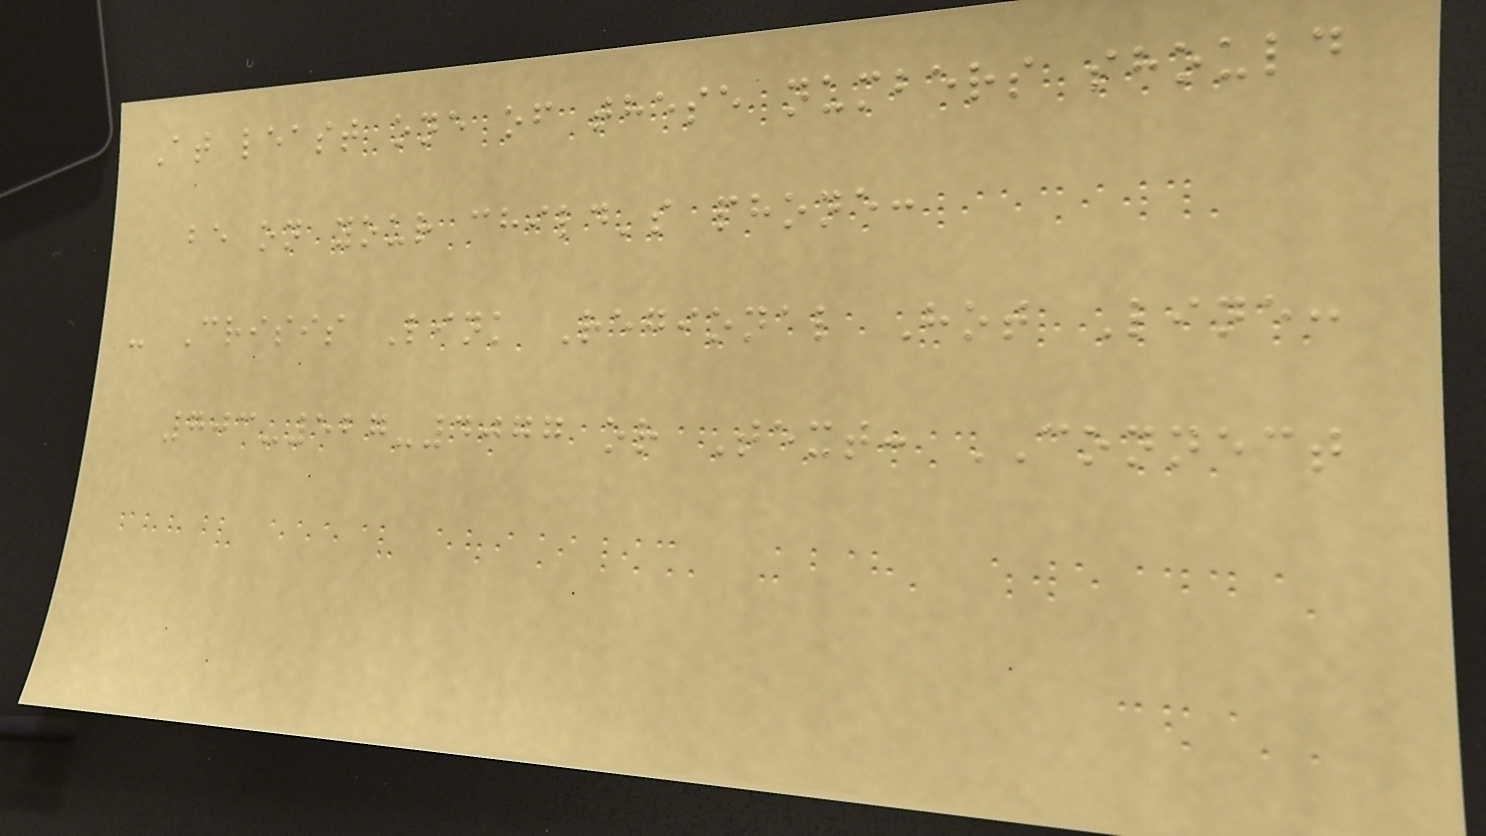At least one of these numbers should
be on your child's phone:
- Crisis Link Regional Hot Line:
703-527-4077 or Text: CONNECT
